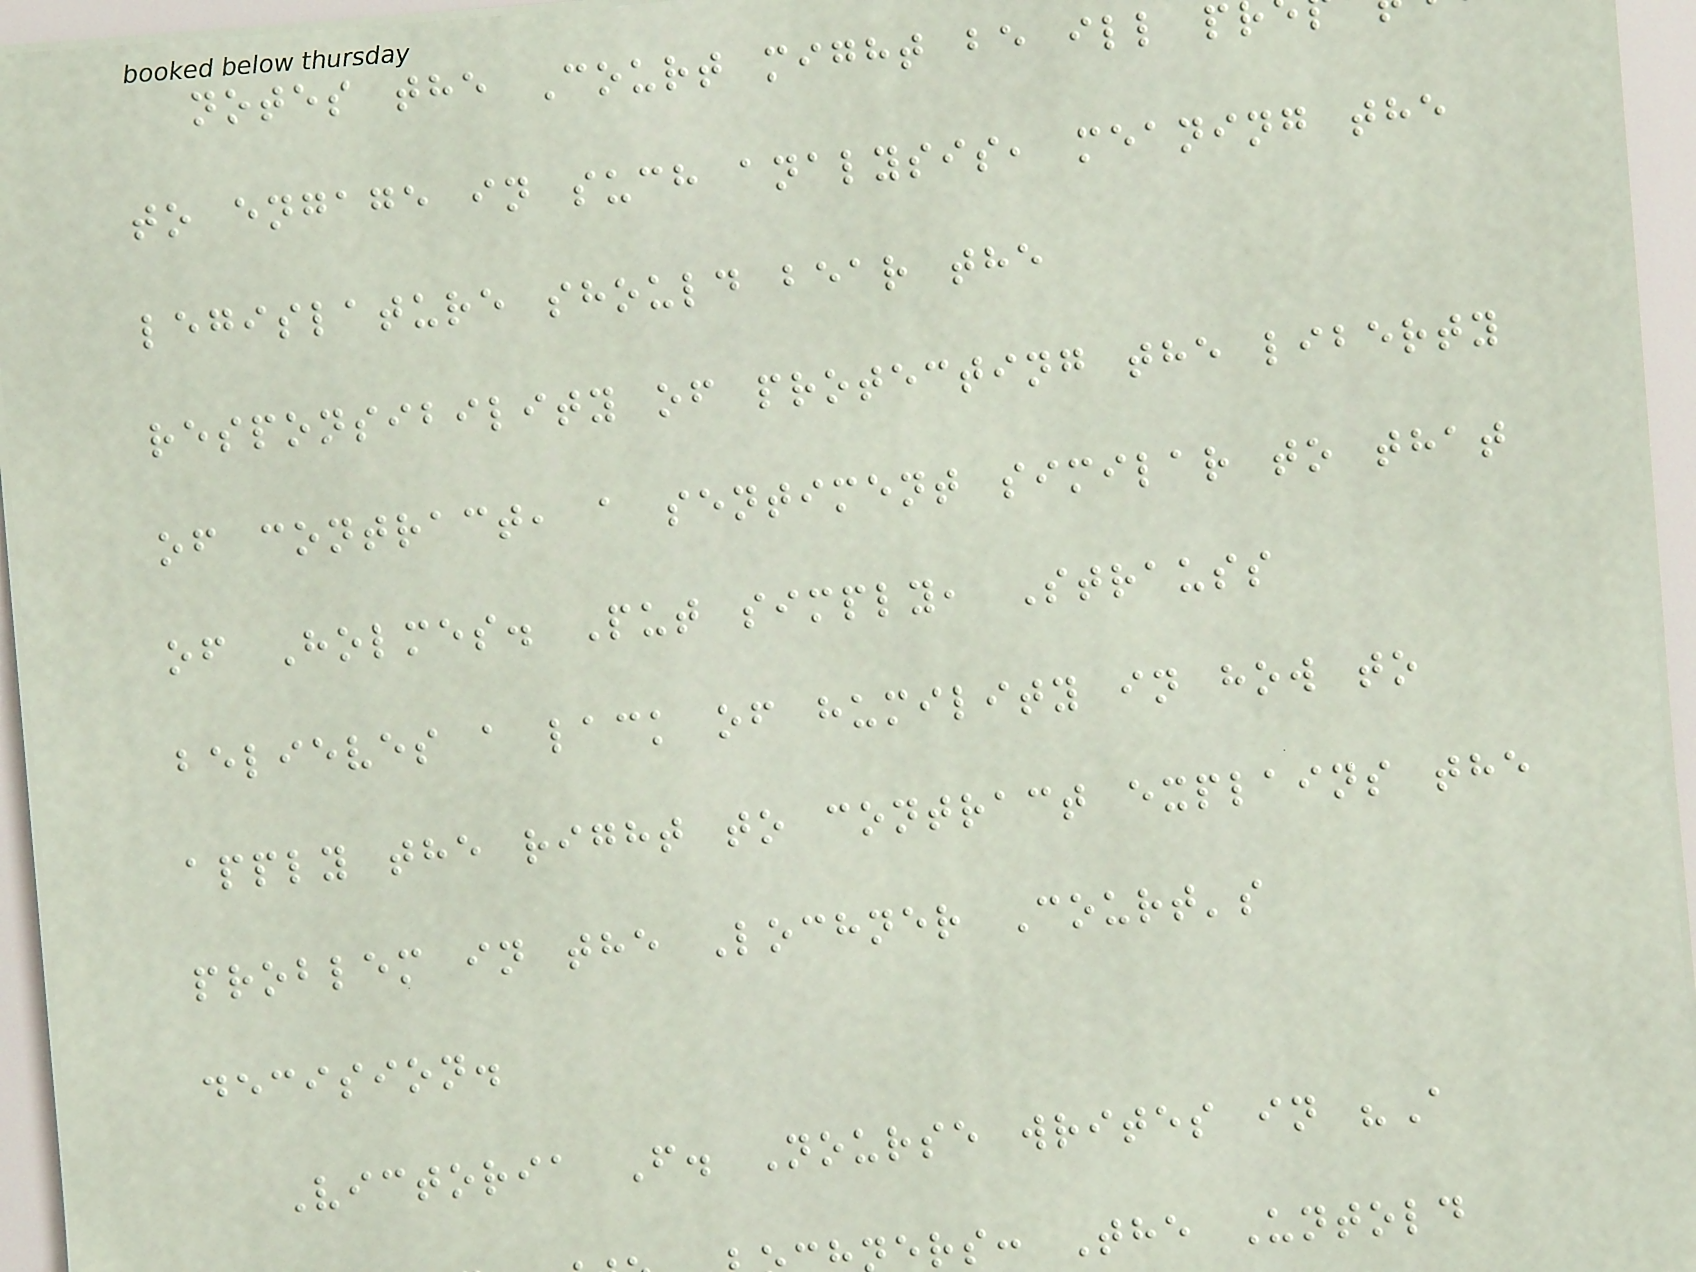notes the Court might be ill p
to engage in such analysis, meaning the
legislature should bear the
responsibility of protecting the liberty
of contract, a sentiment similar to that
of Holmes. Put simply, Strauss
believes a lack of humility in how to
apply the right to contract explains the
problem in the Lochner Court's
decision.
Victoria F. Nourse writes in "A
ers: The Untold
